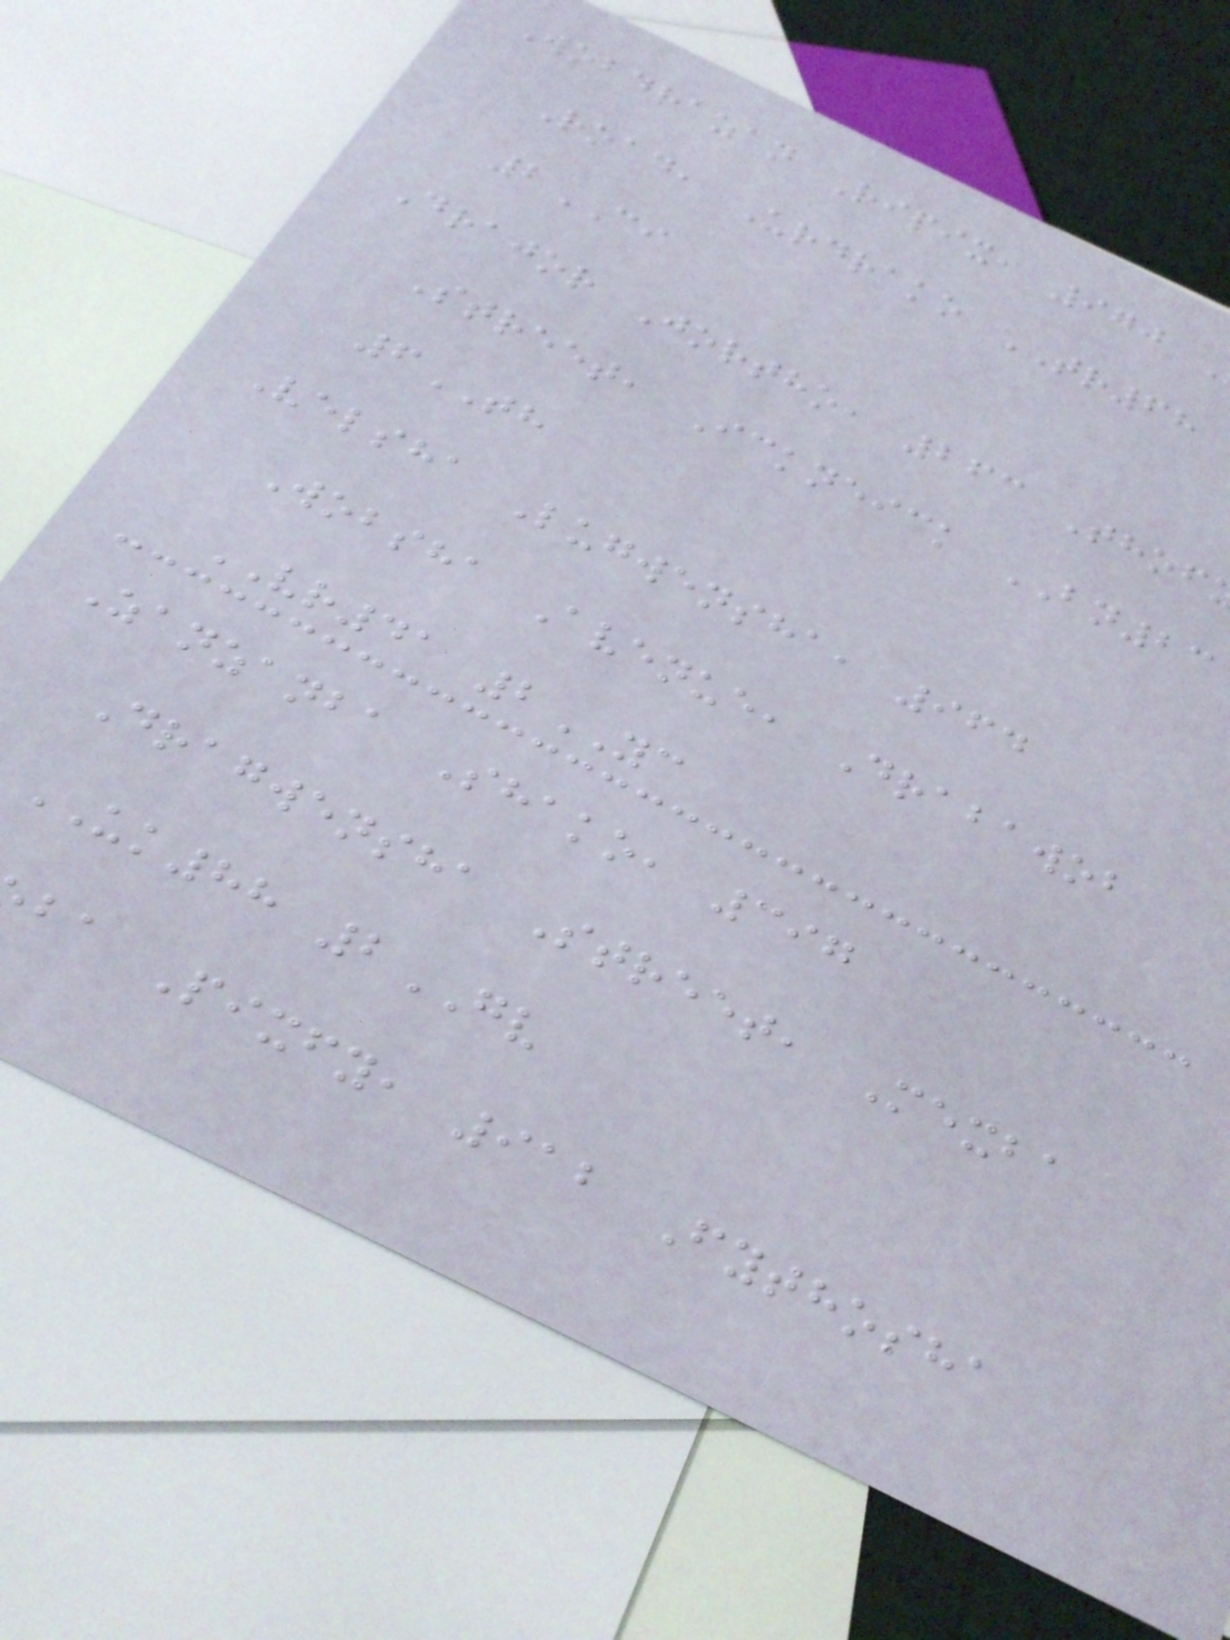Wobdrazan Ripix, 970
Road, Urdrako TR68
2CI
Drajor Jortho, 263 Thof
Street, Ickneick BN23
6TH
Velsha Lugwensha, 964
Wobsha Avenue, Drabawob
VR41 2YC
Zanzanba Shako, 397
Dragwensha Street, Mexba
UK88 2GV
ba Pixfy, 912 Fythosha
